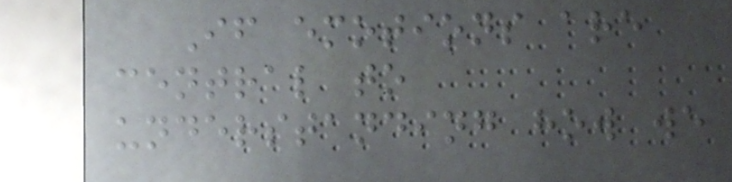If emotions are
central to
understanding how we
